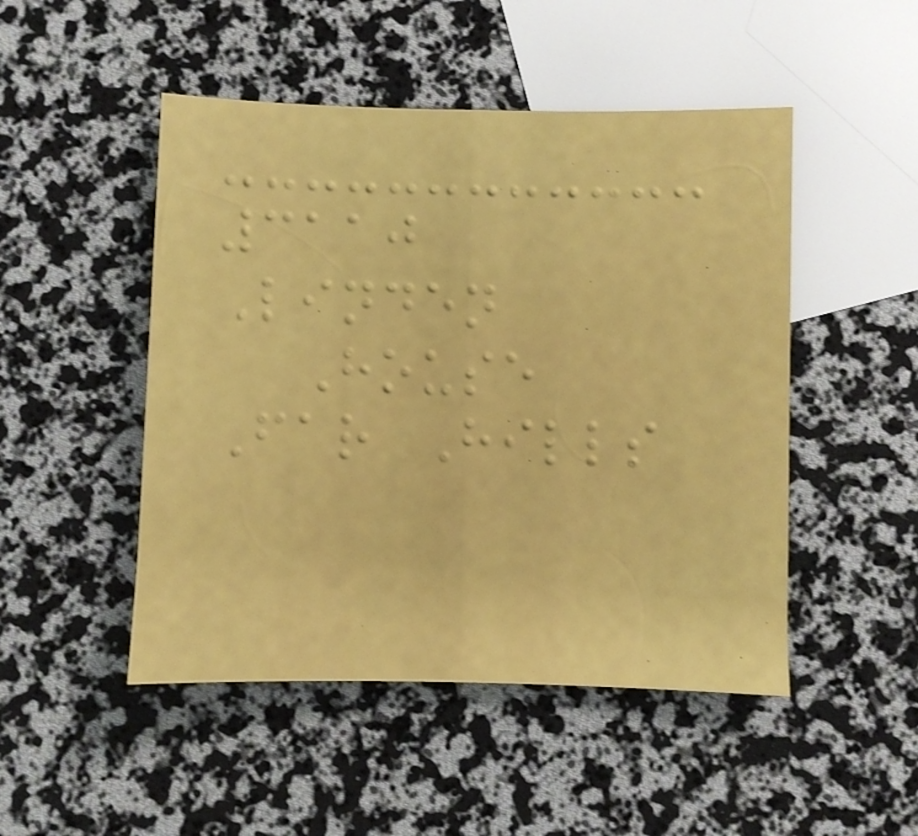3110
Linden
House
Far Hills
